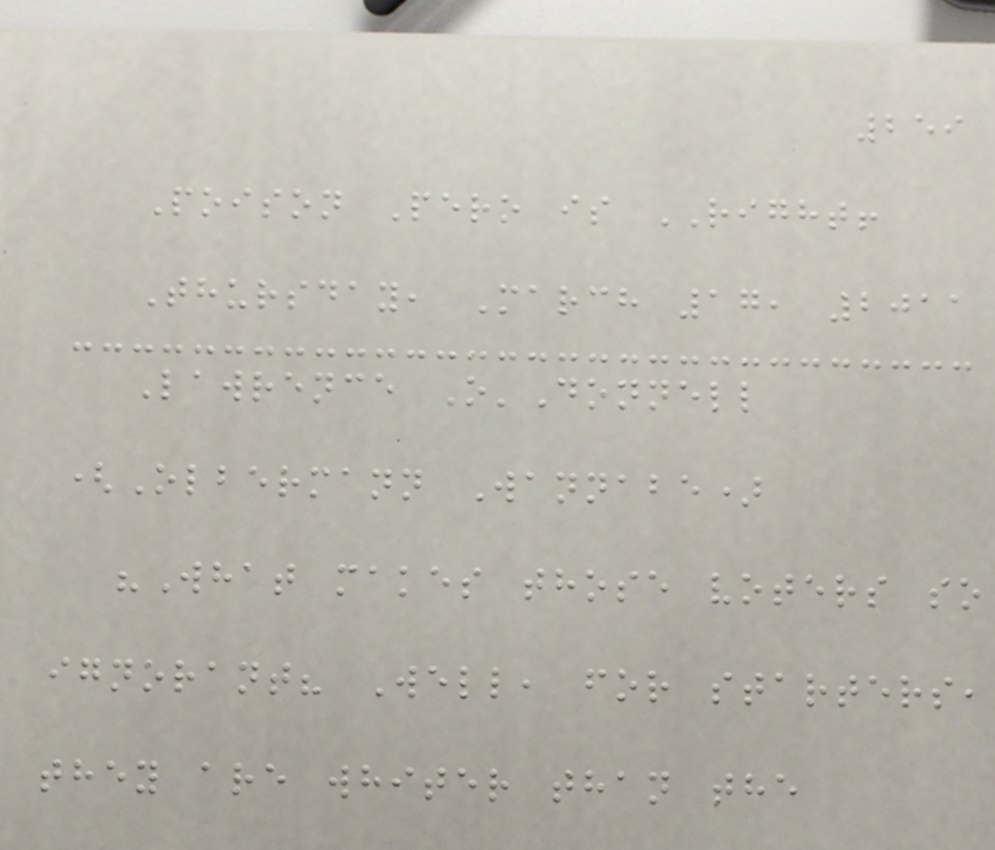259
Poison Pero is RIGHT!
Thursday, March 17, 2011
Lawrence O'Donnell
(Olbermann Wannabe)
"What makes those voters so
ignorant? Well, for starters,
they are whiter than the
